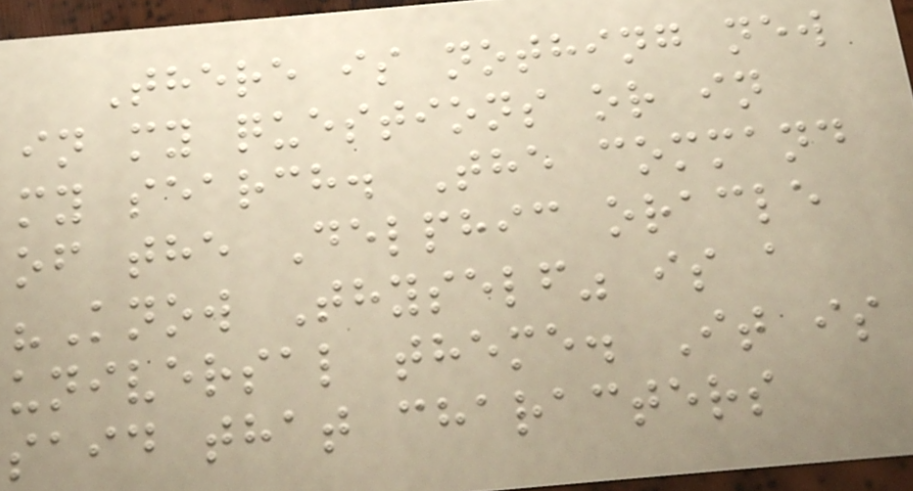There is nothing new
in my questions or in
my search. The command
of the Delphic oracle
"Know Thyself" is a
universal theme. It is
said that characters
